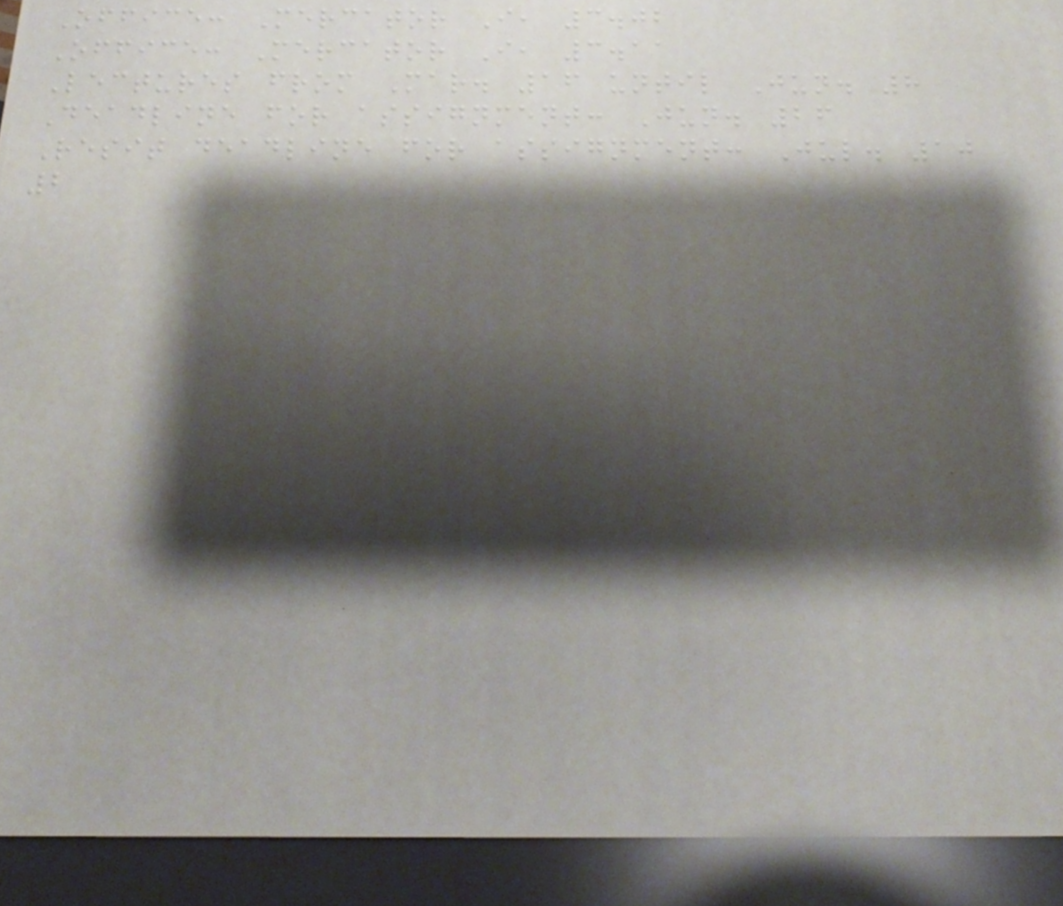Office: Mercator I, 3.02
Office: Mercator I, 3.11
Lectures from Mar. 16 until Jun. 8
Deadline for assignment: Jun. 26
Resit deadline for assignment: Jul. 10
2
